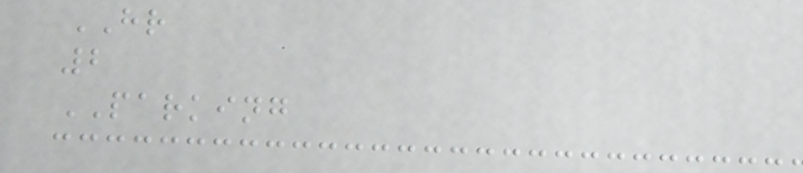HR
2
PARKING
